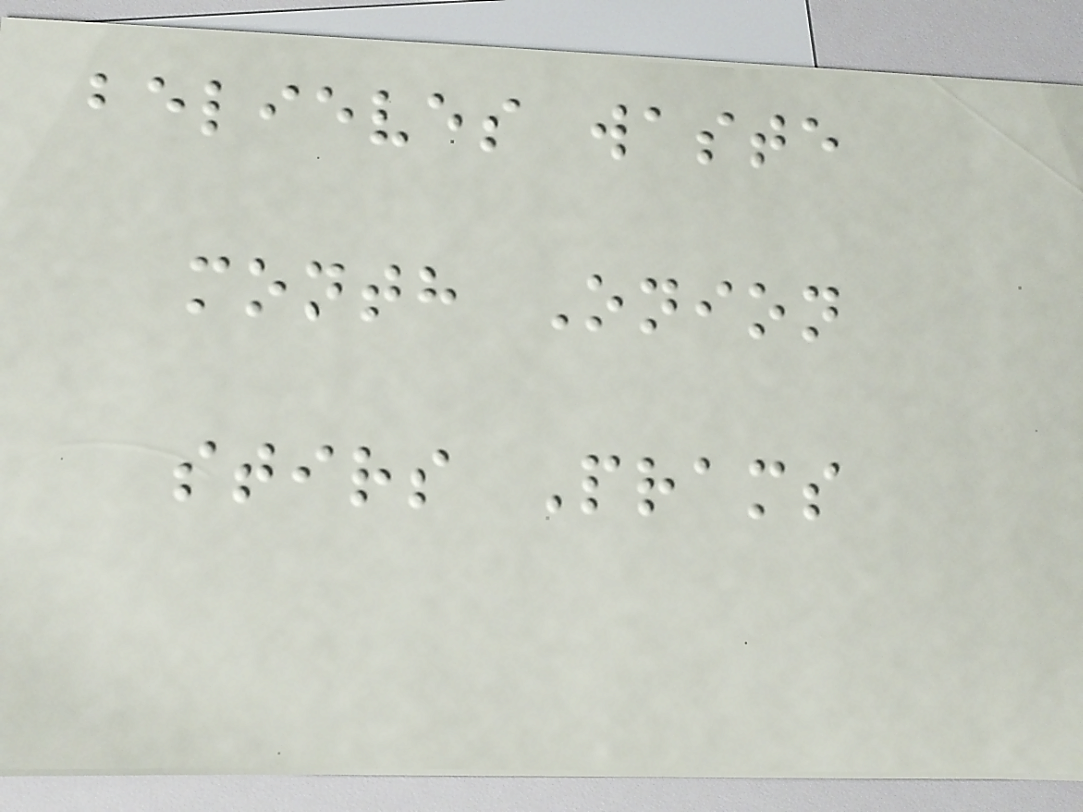believes waste
month Onion
stirs Prams
